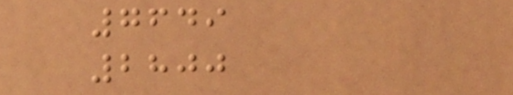7649
2800
